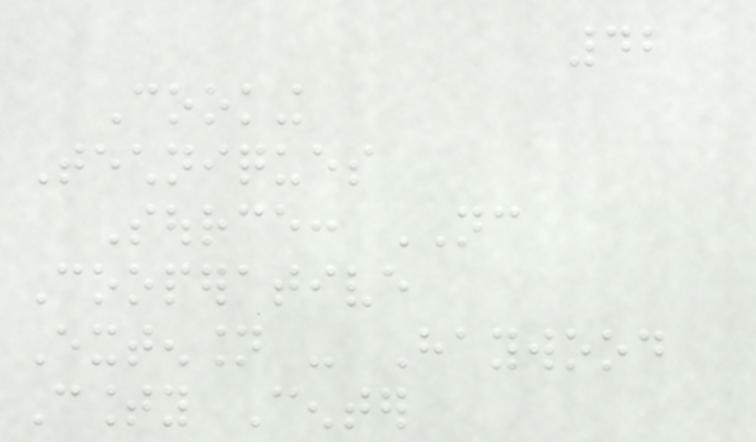42
Cooking
Techniques
Source: NC
Cooperative
Extension - Haywood
County Center
